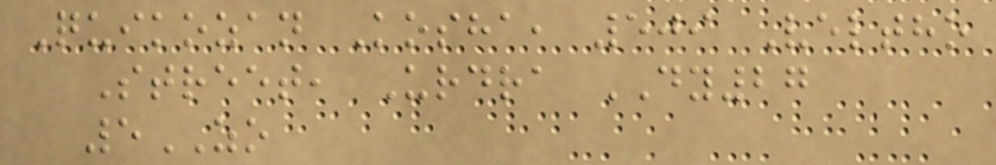Quikozan Kosha, 509 Veltho
Street, Urdra DY27
5ZO
